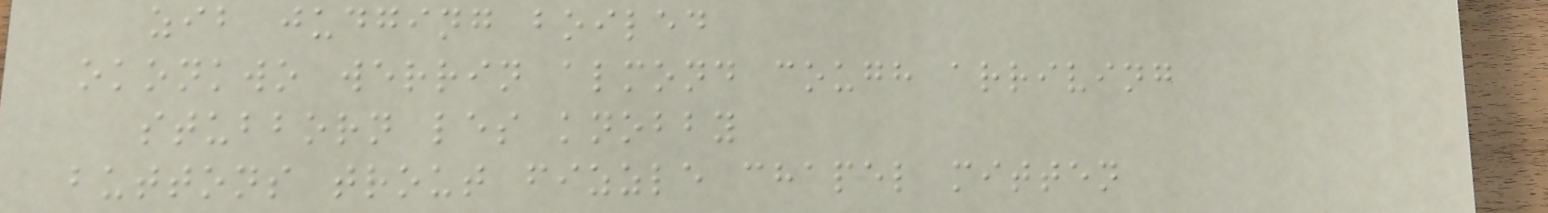zib judging boiled
okonkwo werrin almond cough arriving
stubborn les knobby
buttons trout fizzle chapel mitten
